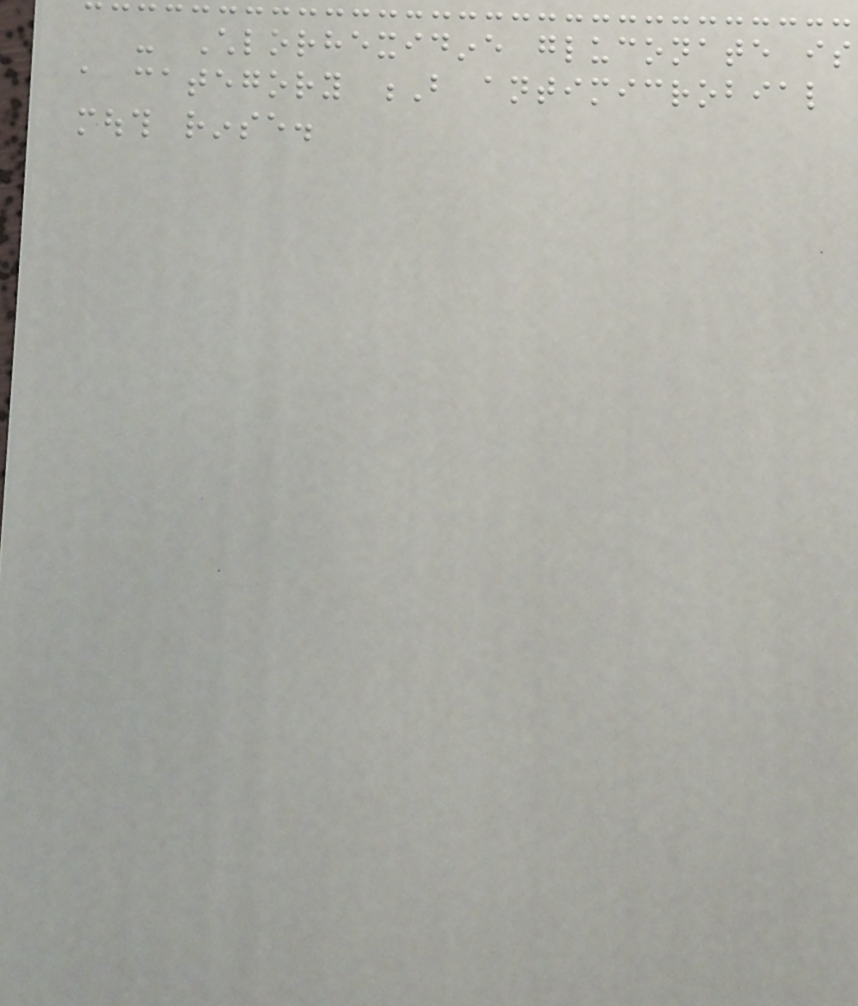- Chlorhexidine gluconate is
a category B antimicrobial
mouth rinse.
